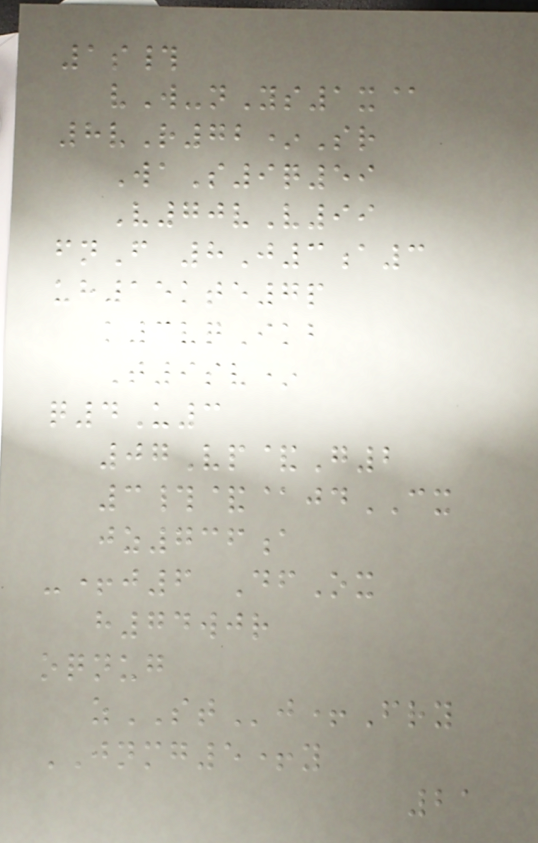1s#
vW-nYs1x@
8vR72*Sr
WaS9q59
V70vV99
fnF 8J3a3
uh15kte7p
k3vqIkb
T9sv*
q4U3
07Vp&G2
3#&@jdCX
jz736a
-+j6 DfOx
h74wjr
oqnug
zSTj+Fry
JNMG5+y
21
